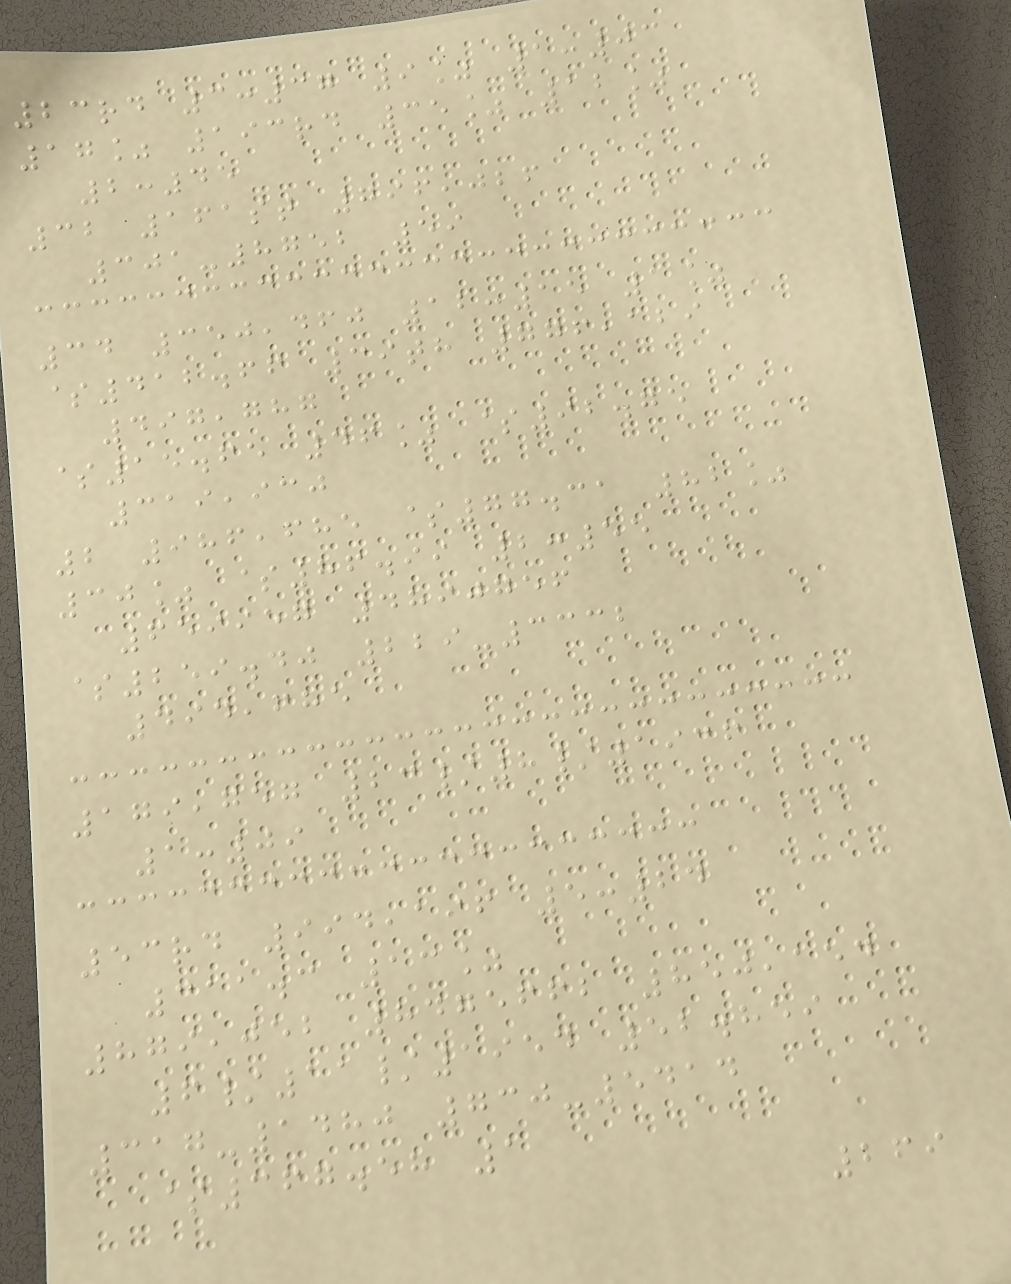23rd 3:37 9% 1:03
17% 193rd 35% 12%
2:45
32 161st 796,026
301-8752 59
34 350,460 12:15 1%
$412.66 39th 776,129
497,787
$15.65 46% $92.75
319,930
2 986,685 $77.31 82%
30% $86.99 2:55
659957 4890756
$259.40 229-3332
494,685
179,757 23/8/1936
1:09
53rd 994,196 5:24
311.3 13%
879,052 8475662 850,154
6/11/1954 52.859
317-1480 730-5414
$367.58 1
269
